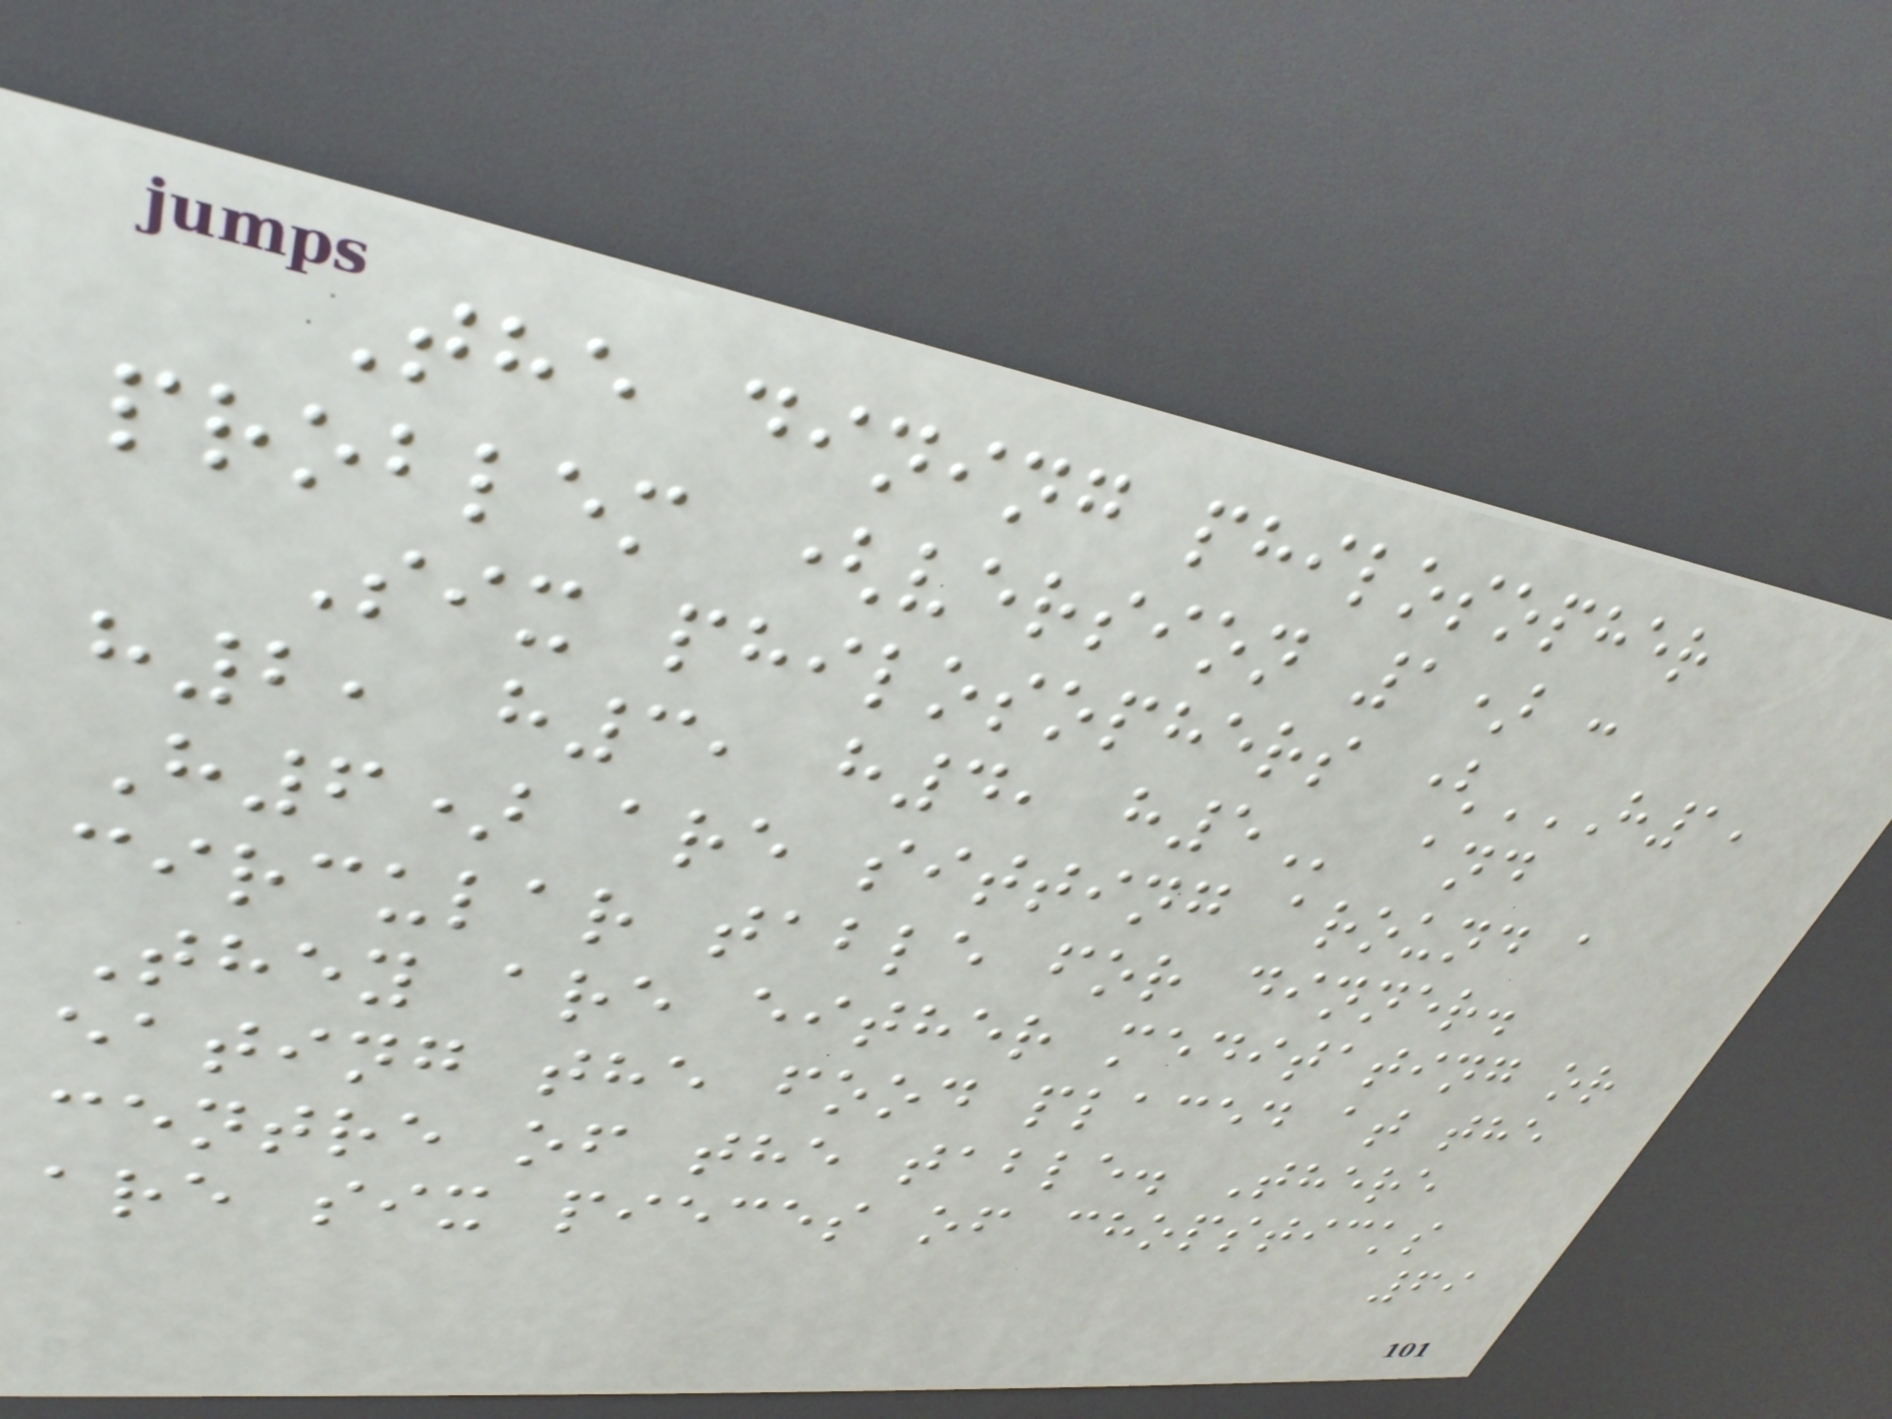The dining philosopher
problem (version 1) :
Six philosophers (H1,
H2, H3, H4, H5 and
H6) are sitting around a
circular table for dinner.
They are either meditating or
eating the food placed at the
centre of the table. There
are six pieces of chopsticks
69
